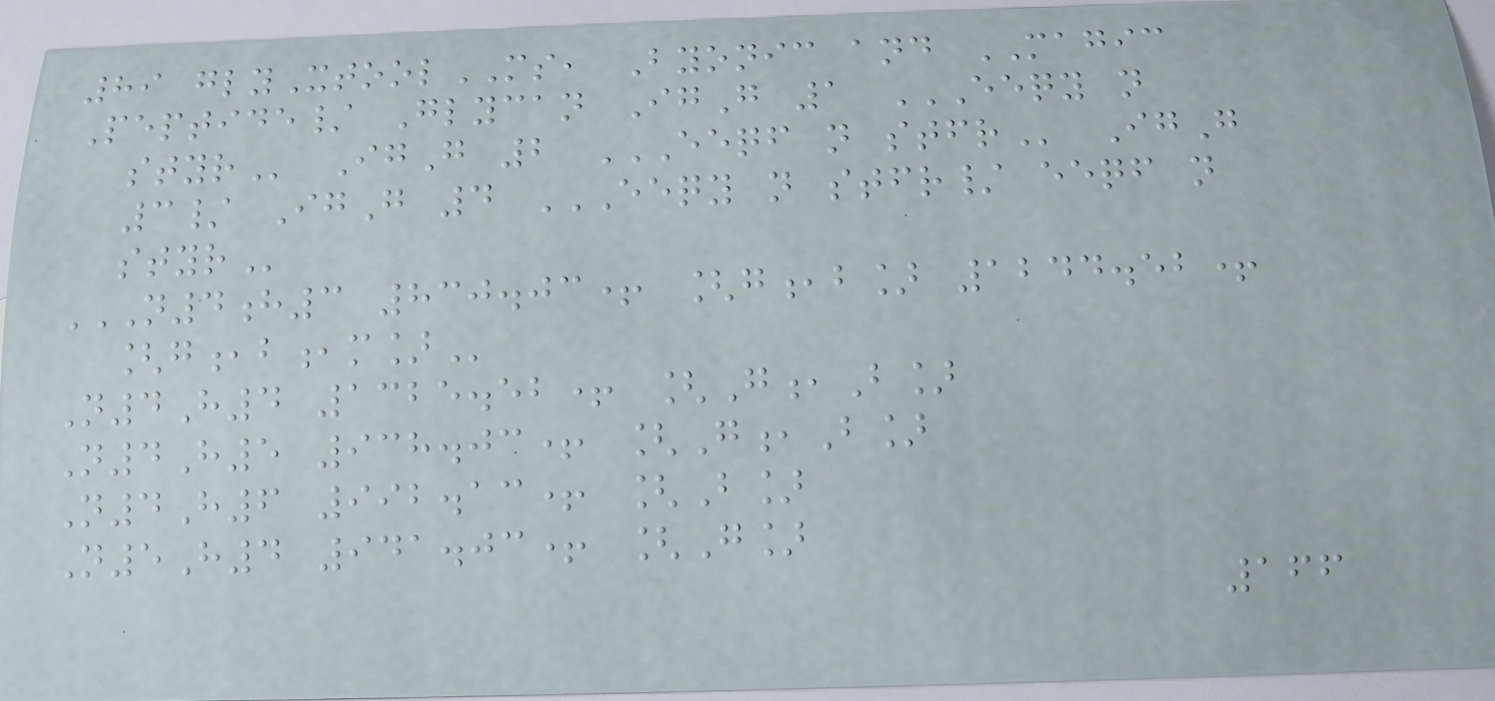89 glyXtoolMS, Byonic and MAGIC
Peptide/ Glycan IgG 1 EEQY N
STYR IgG 2 EEQF N STFR IgG
3/ IgG 4 EEQY N STFR/ EEQF N
STYR
N4H3 830.03+ [G,B] 1244.52+
[G,B,M]
N4H4 1325.52+ [G,B]
N4H5 938.03+ [G,B]
N4H6 992.13+ [B]
N5H4 941.03+ [G]
166
